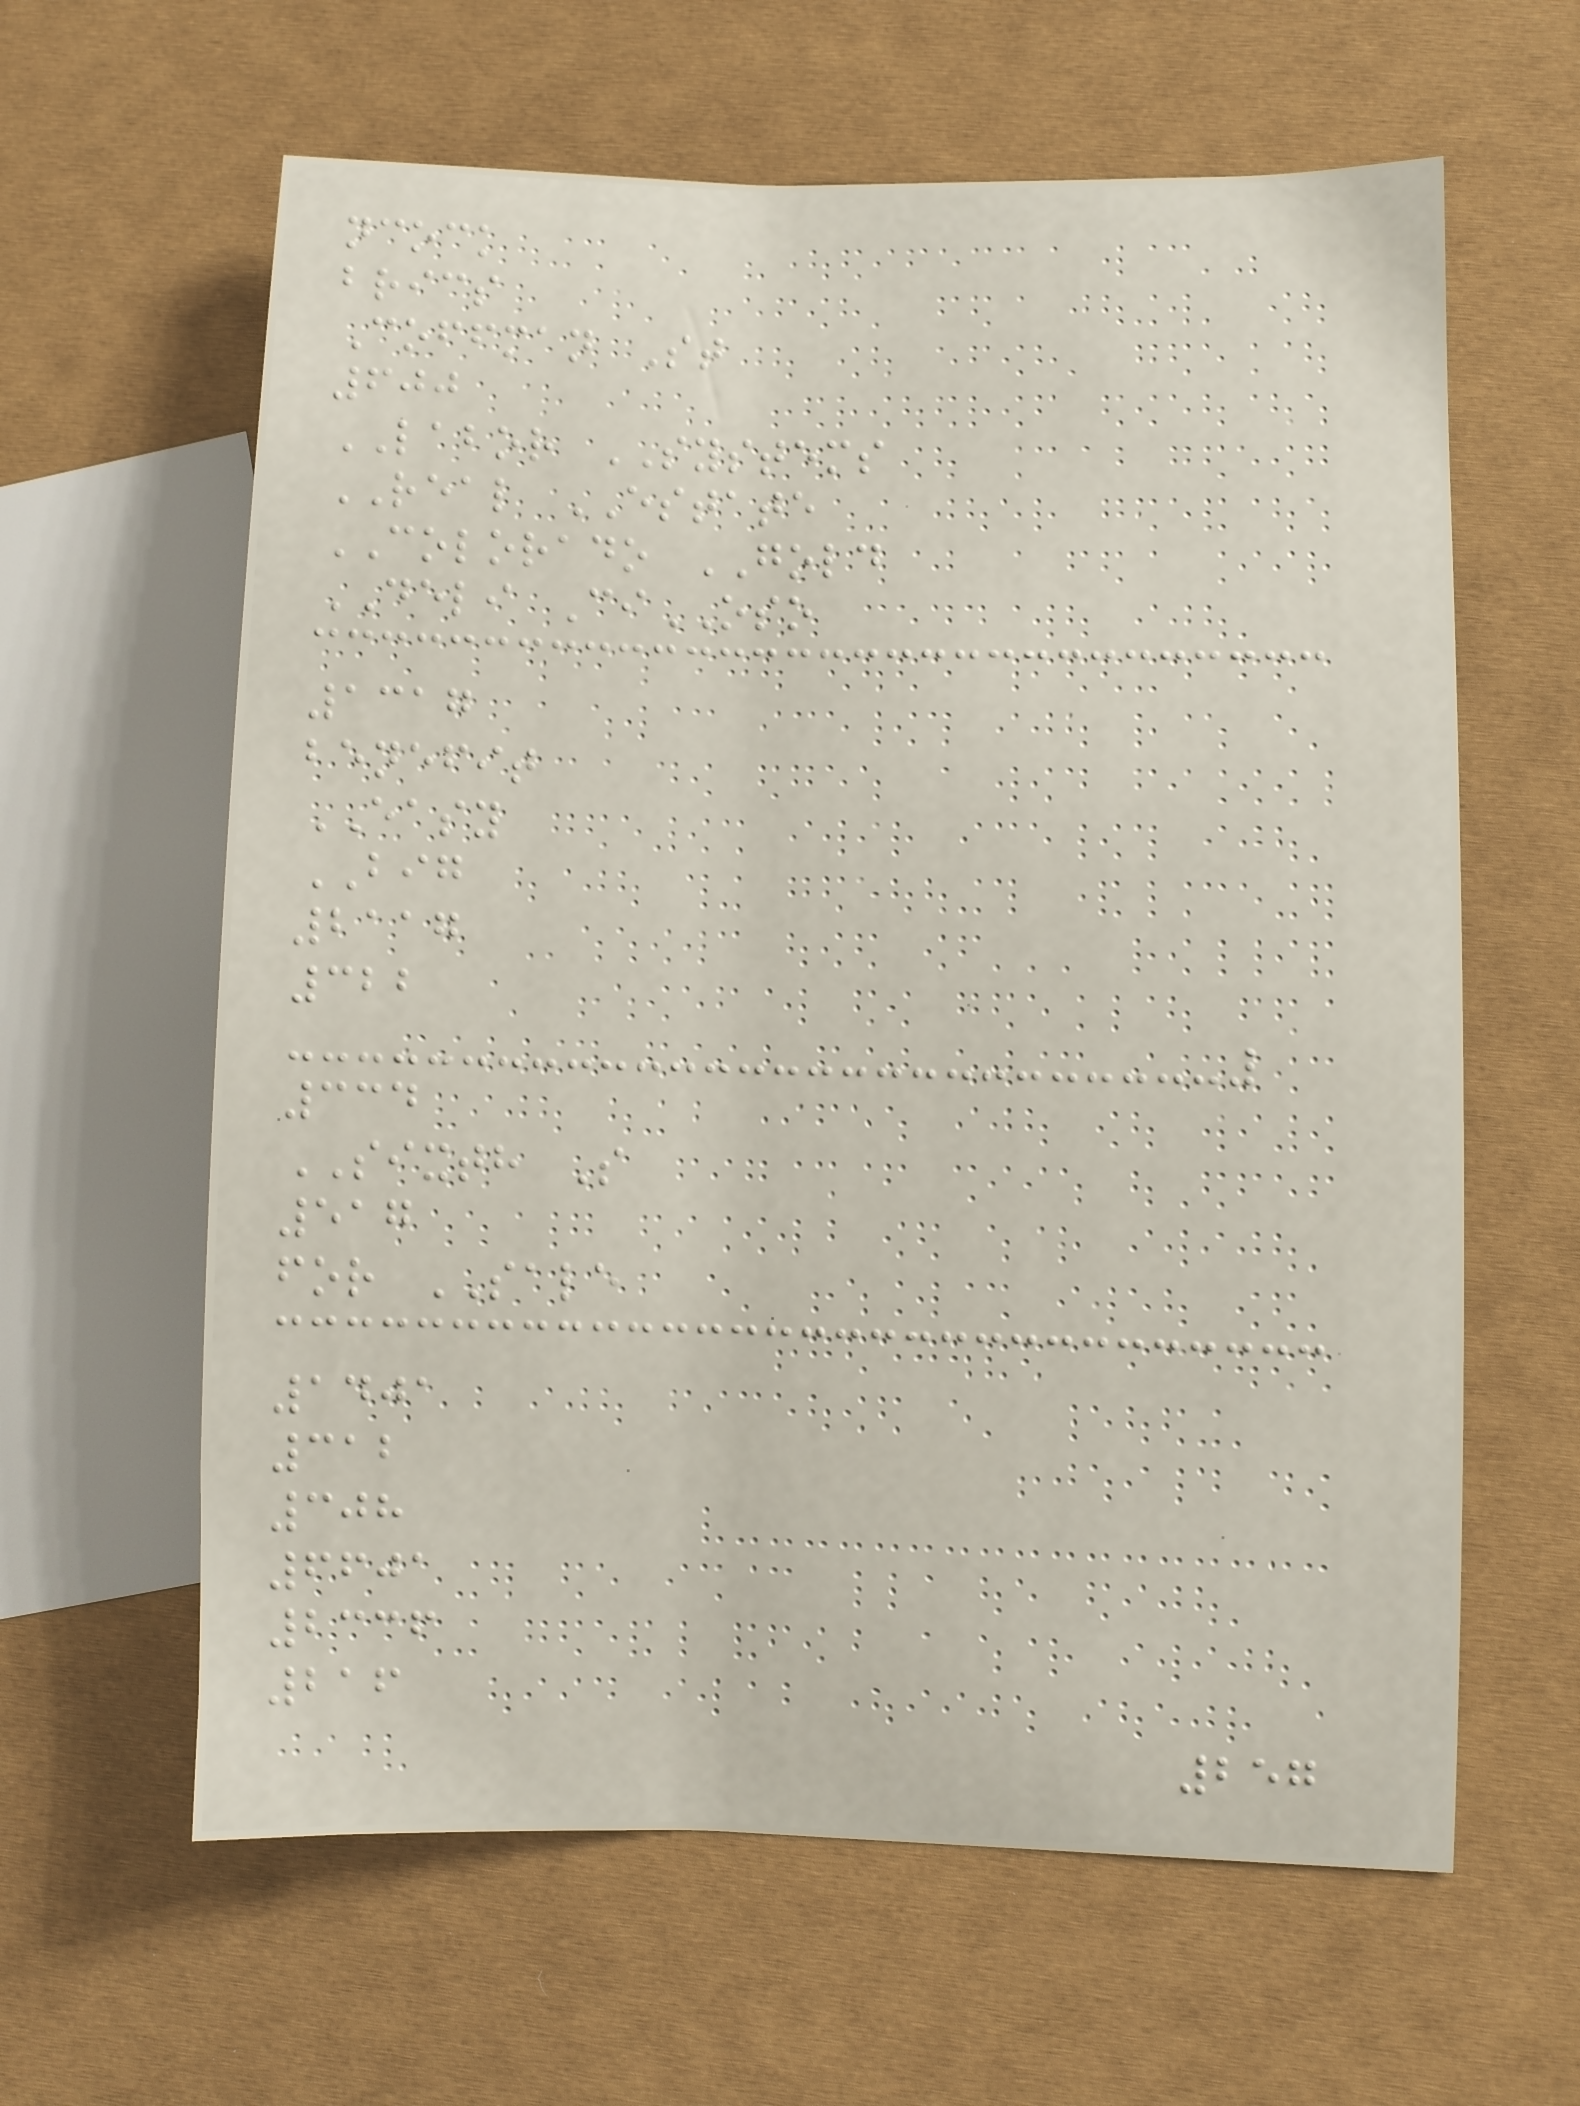ncock
brics
Coffman St
600
LABOR SYSTEMS
REAL ESTATE
COLORADO GOLD
DELI CiOSO
1317
benefit
EASY
BIG
2117
322
334
SIXTH S
517
for SALE
1401
312
308
6601
2336
216
257
